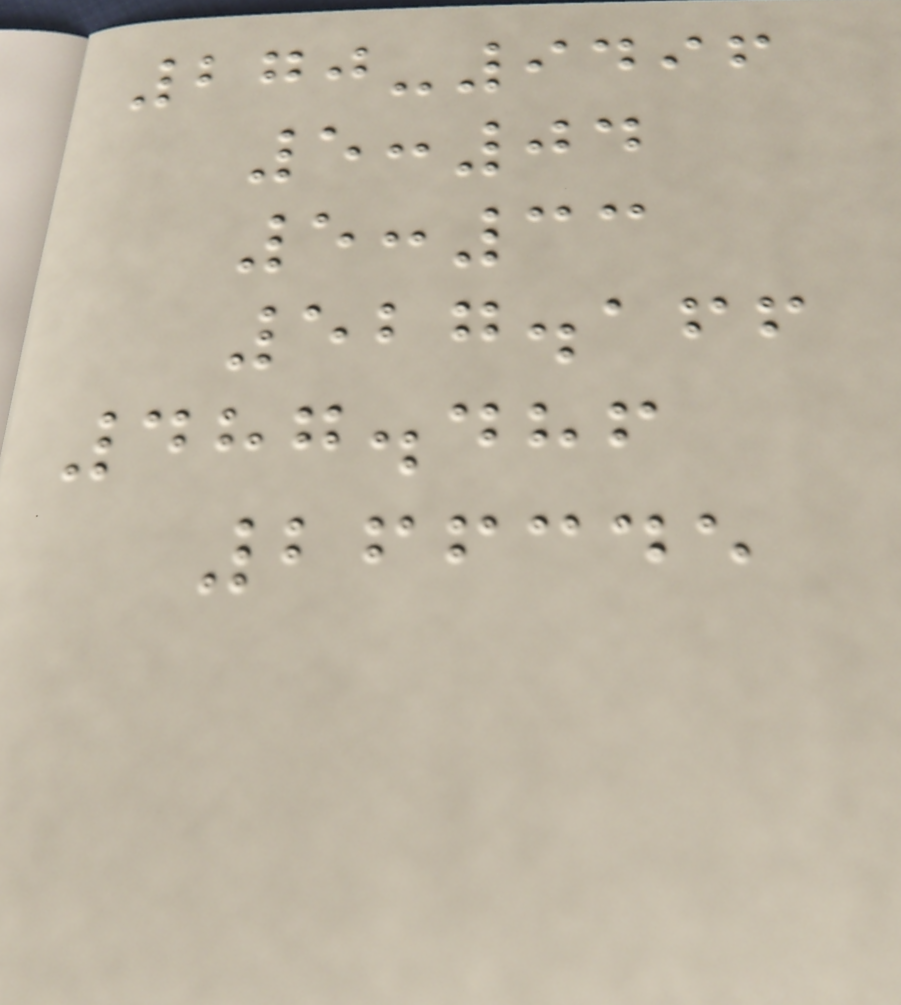270-9496
5:04
5:33
527.166
487.486
266345
